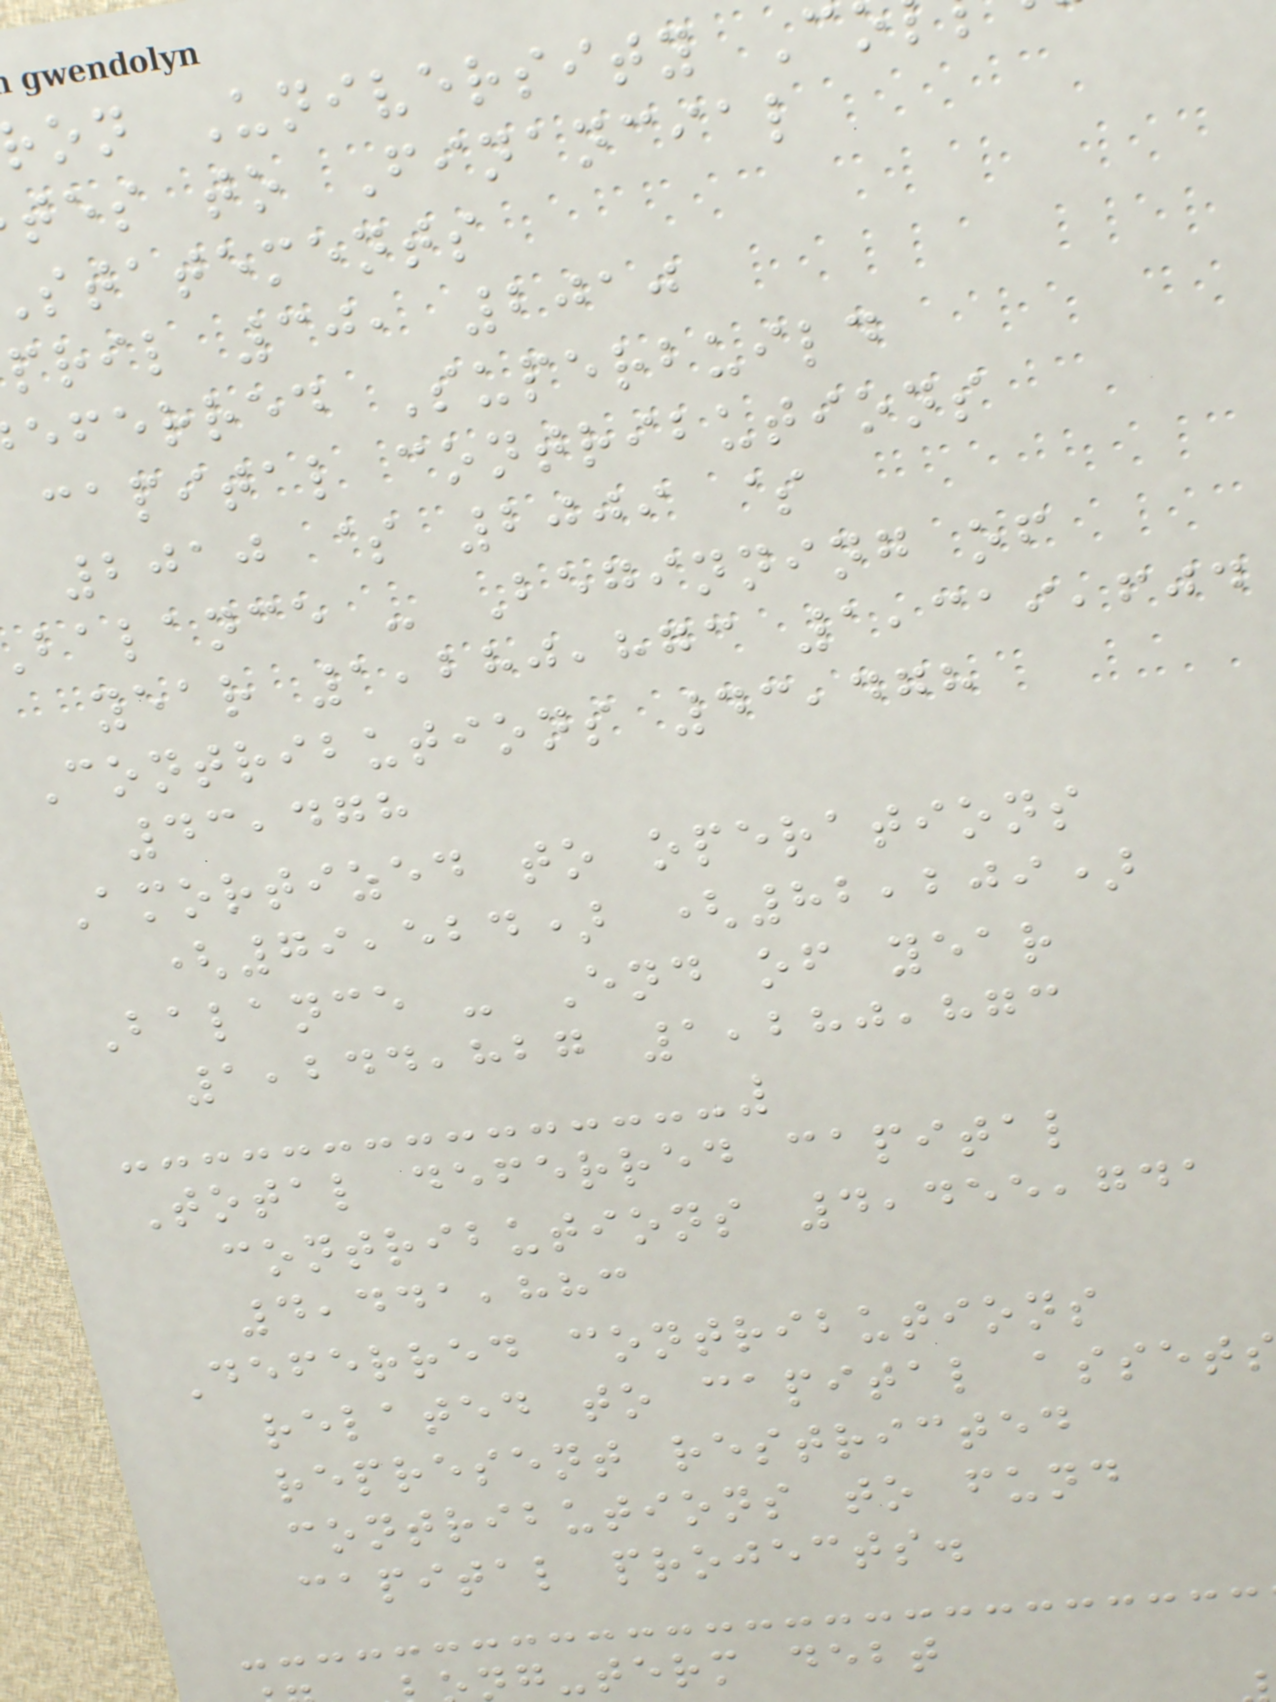on University C
tes to Financial
statements
pril 30, 2010
eferred Superbuild
capital contributions
2010 $ 2009 $
balance - Beginning of
year 1,280,873 1,319,604
Contributions 43,478
43,478
Amortized to operations
(79,524) (82,209)
Balance - End of year
1,244,827 1,280,873
Total deferred capital
contributions 4,455,741
4,441,883
Deferred contributions
related to capital asset
represent restricted
contributions to fund
capital projects.
g-term debt
